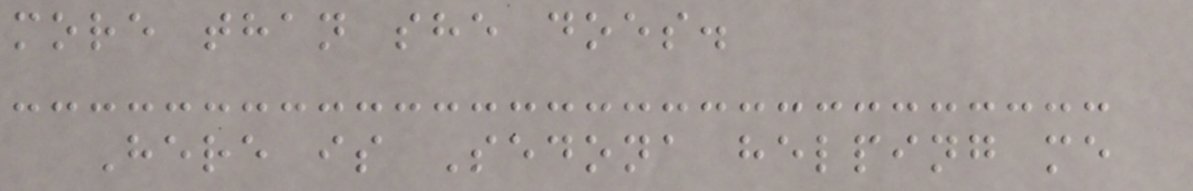more than she does.
Here is Sedona helping me
